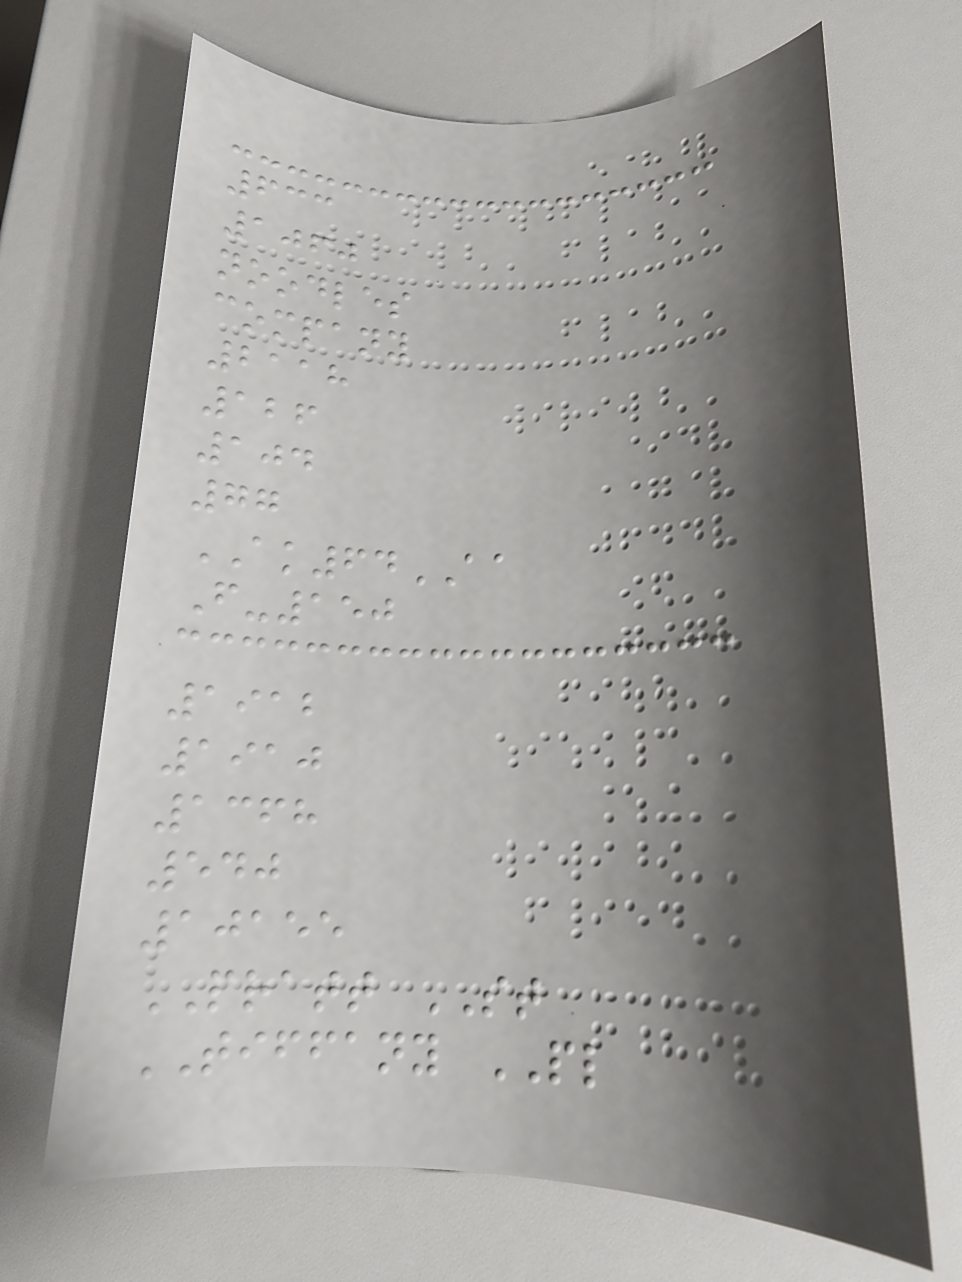633
1060
noodles
company
2118
126
104
77
AK64AA
F-150
1912
1910
1368
540
10155
PRATT ST
TIFFANY PL
